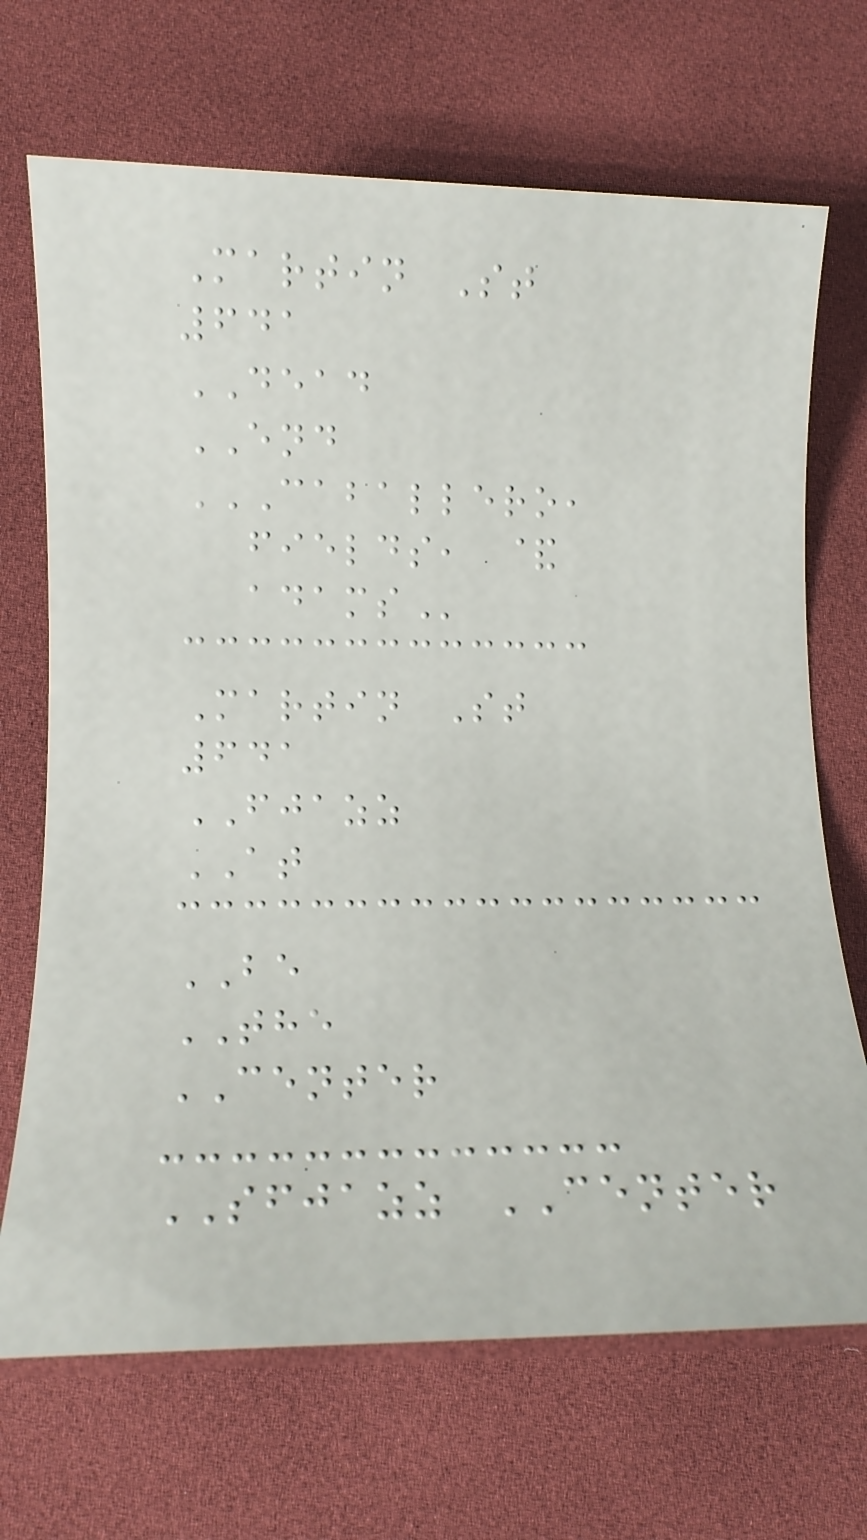Martin St
641
DEAD
END
CABALLERO,
FIELDS, &
ADAMS
Martin St
641
FJAZZ
AT
BE
THE
CENTER
SFJAZZ CENTER
